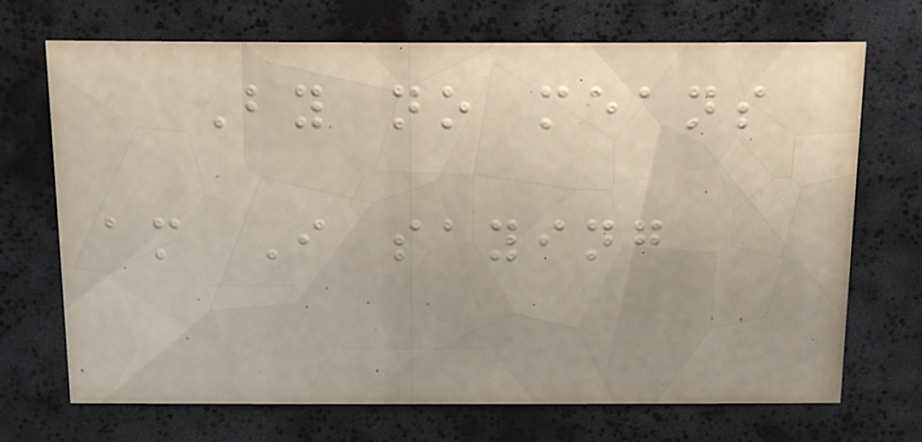By no means
am I saying
